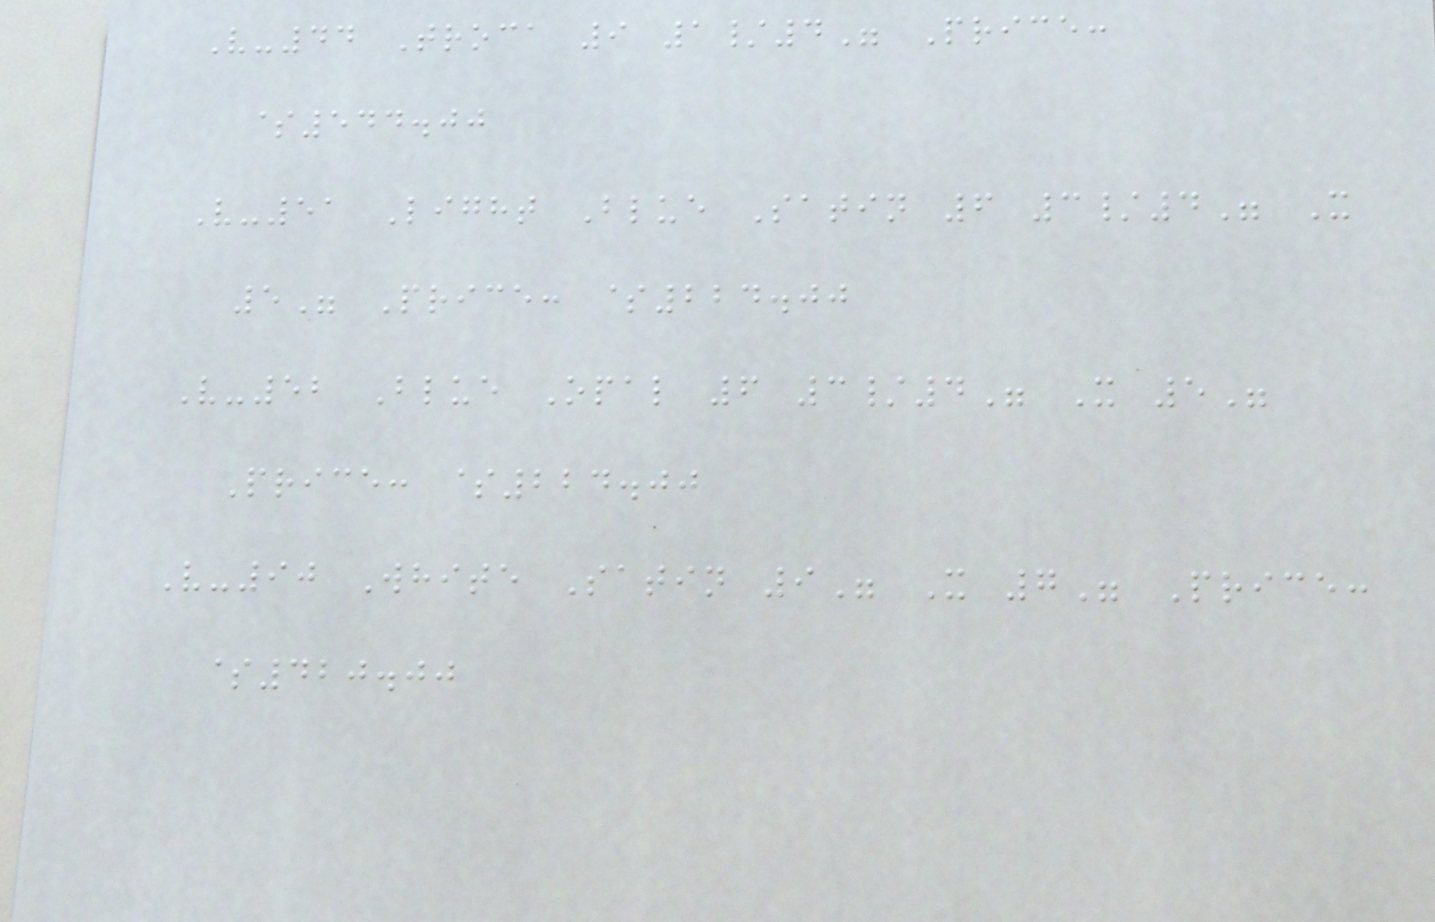V-44 Troca 9 1/4" Price:
$544.00
V-51 Light Blue Satin 6 3/4" X
5" Price: $224.00
V-52 Blue Opal 6 3/4" X 5"
Price: $224.00
V-90 White Satin 9" X 7" Price:
$420.00
